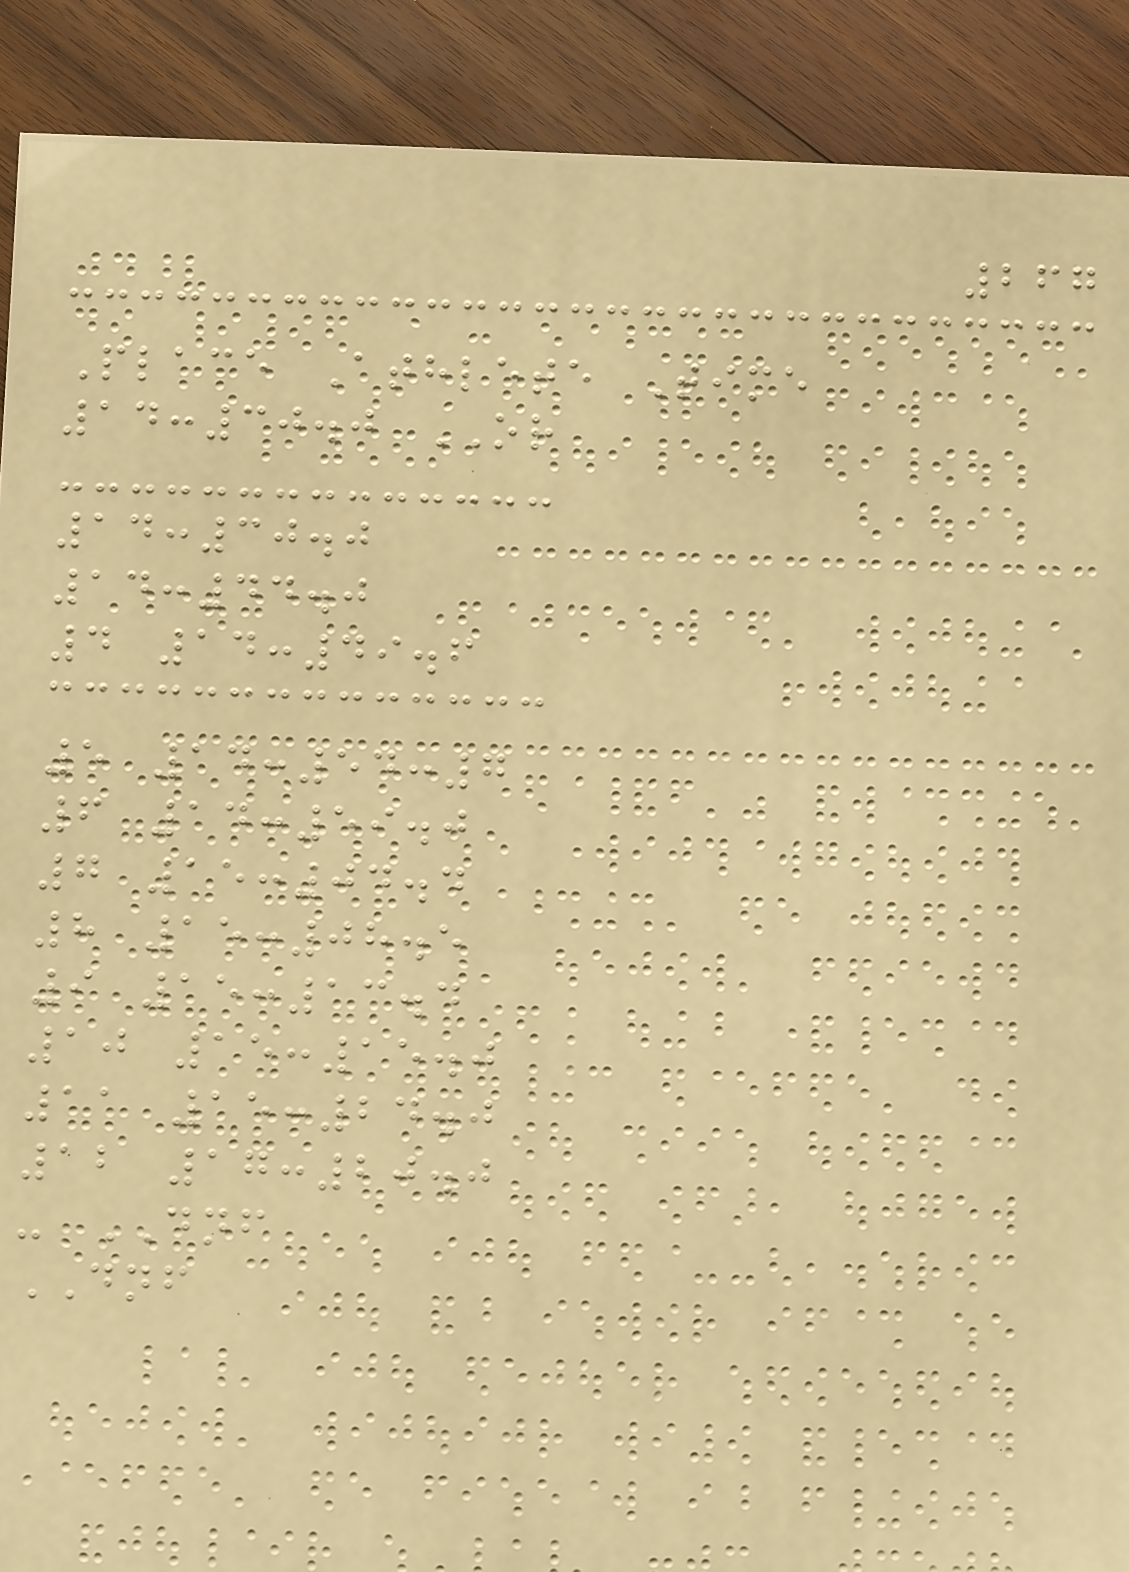267
Place Athlete Time
14:30.0 OR
14:30.0
14:44.0
4 14:49.6
5 14:54:7
6 14:59.0
7 15:04.4
8 15:08.5
9 15:13.4
10 15:15.0
11 15:24.0
12 17:20.0
- DNF
DNF
